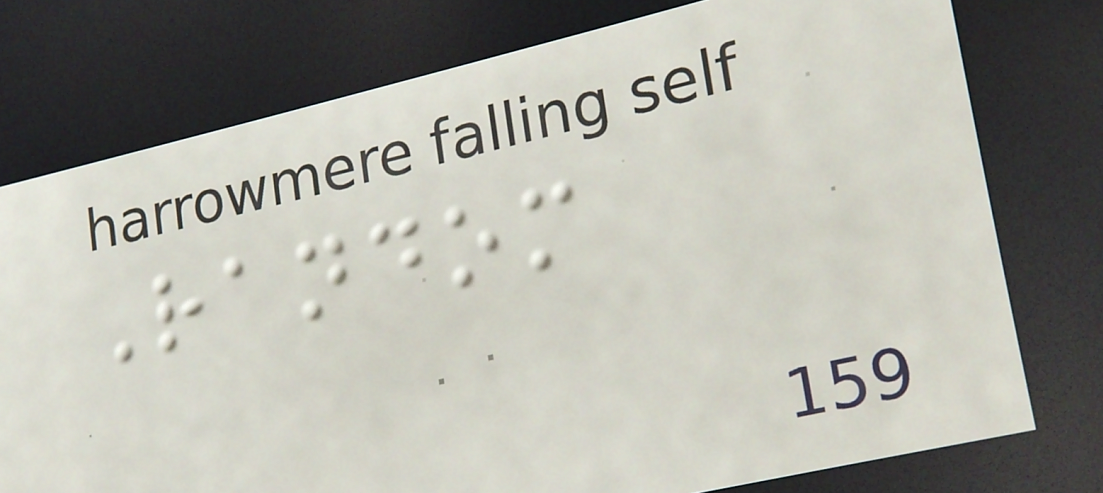Random
